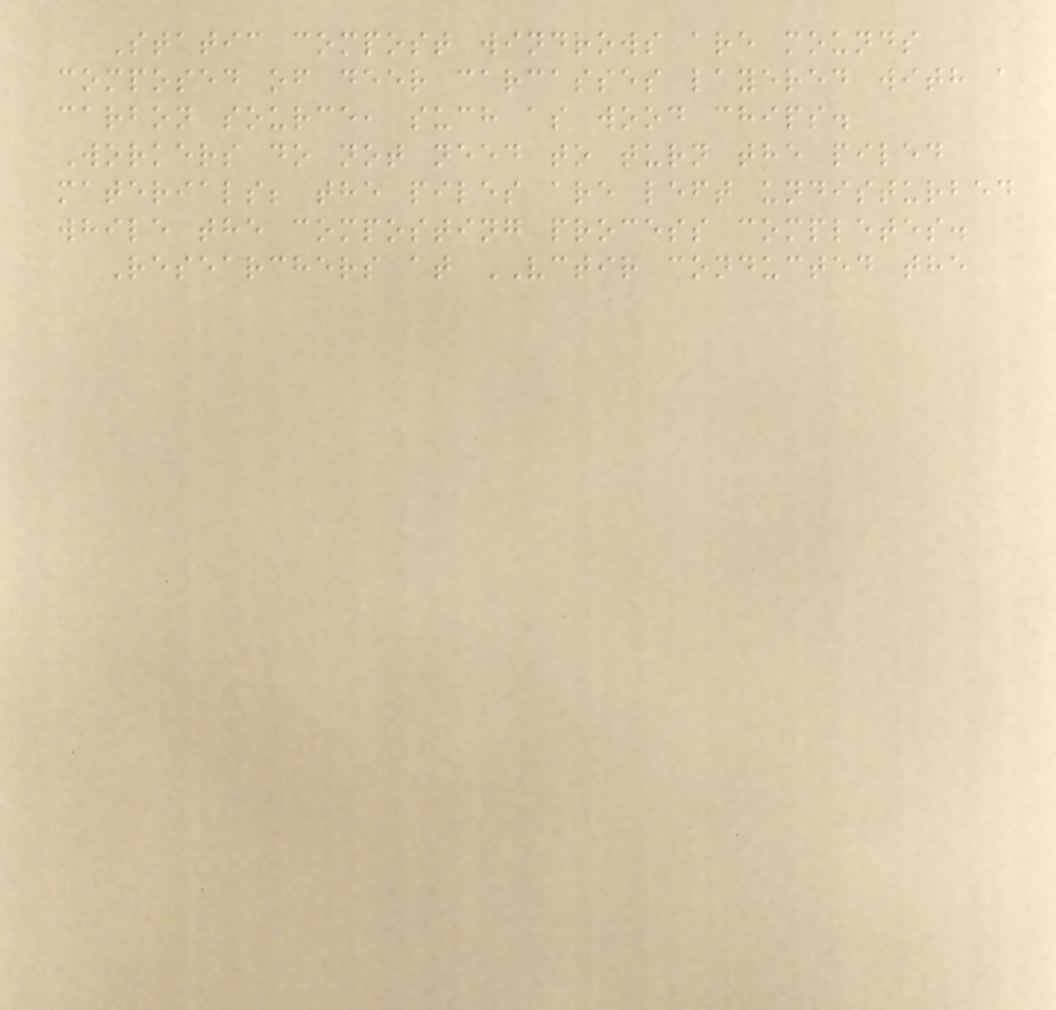Static compost windrows are mounds
composed of deer carcasses layered with a
carbon source, such as wood chips.
Workers do not need to turn the piled
materials; the piles are left undisturbed
while the composting process completes.
Researchers at VCTIR conducted the
